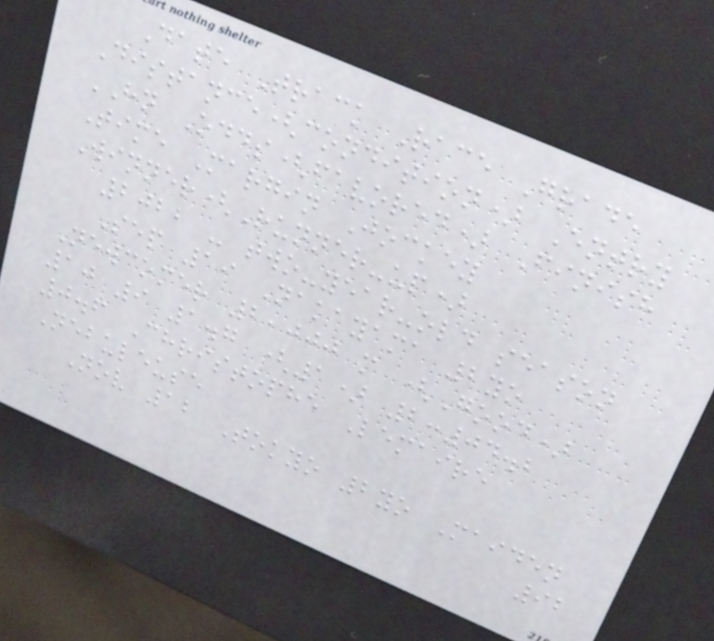Date Track Race Grade
Distance(condition) Entry
HN Odds(favored) Finish
Time Margin Jockey
Winner(Runner-up)
2022 - two-year-old season
Sep 19 Nakayama 2yo
Newcomer 2,000 m (Good)
10 9 1.7 (1) 2:04.2
0.6 Christophe Lemaire
Nebuleuse
Nov 12 Tokyo 2yo Maiden
92
